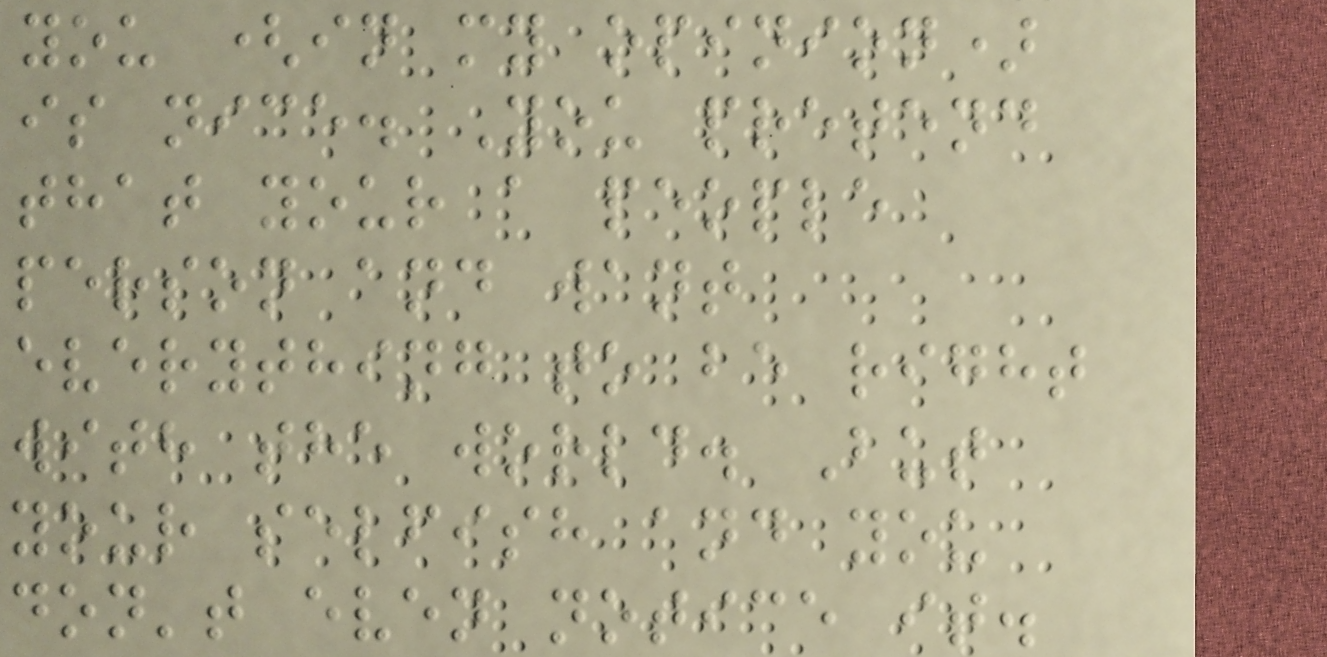you (in my opinion)
is nice. You pretend
that your a people
person and want
everything to be right
with the world. But
your selfish and you
don't even notice it.
